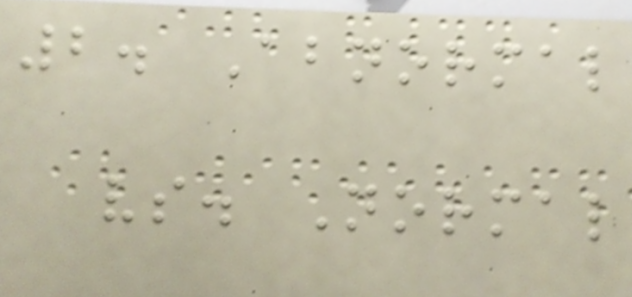2. Abnormal
vs. Normal
